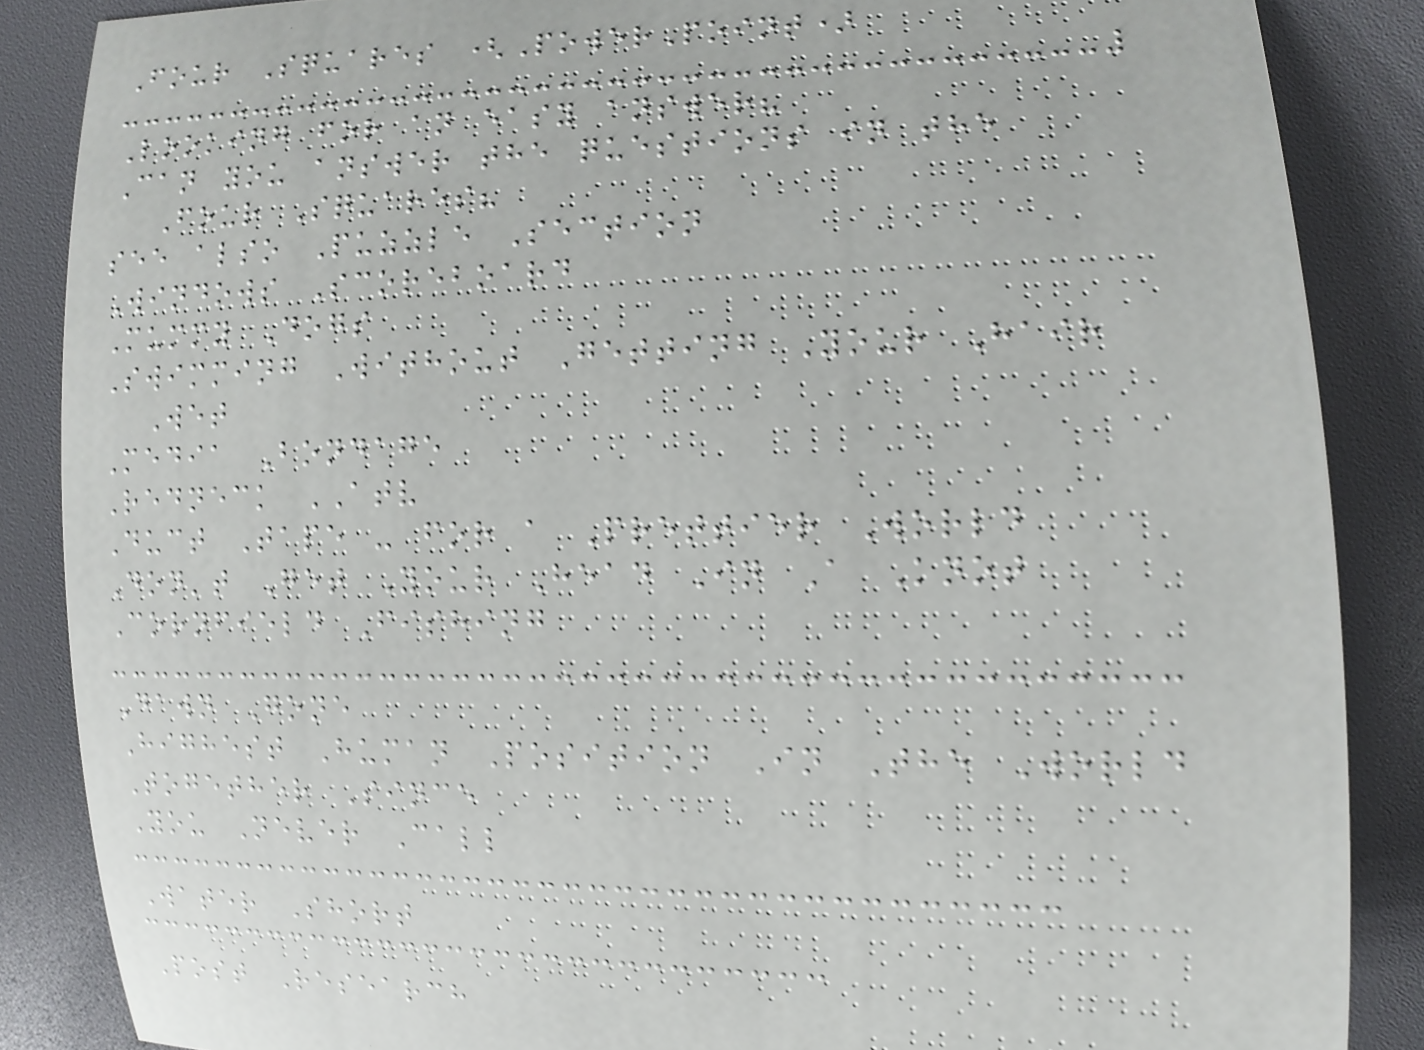Four Squares (PowerPoint)
Looking for an easy answer?
Can you answer the questions in the
Four Squares?
see also Puzzle Section
Windows Scoreboard
Mummy Dogs
Swimming Without Getting Your Hair
Wet
Media Bondage
Redneck ATV
Duct Tape - for a Prettier World
Don't Get Your Head In A Knot
Cornfield Fishing
Dawn Gone
Highest Human Position In The World
Together Since
You Never Call
Water Short
Post Research
